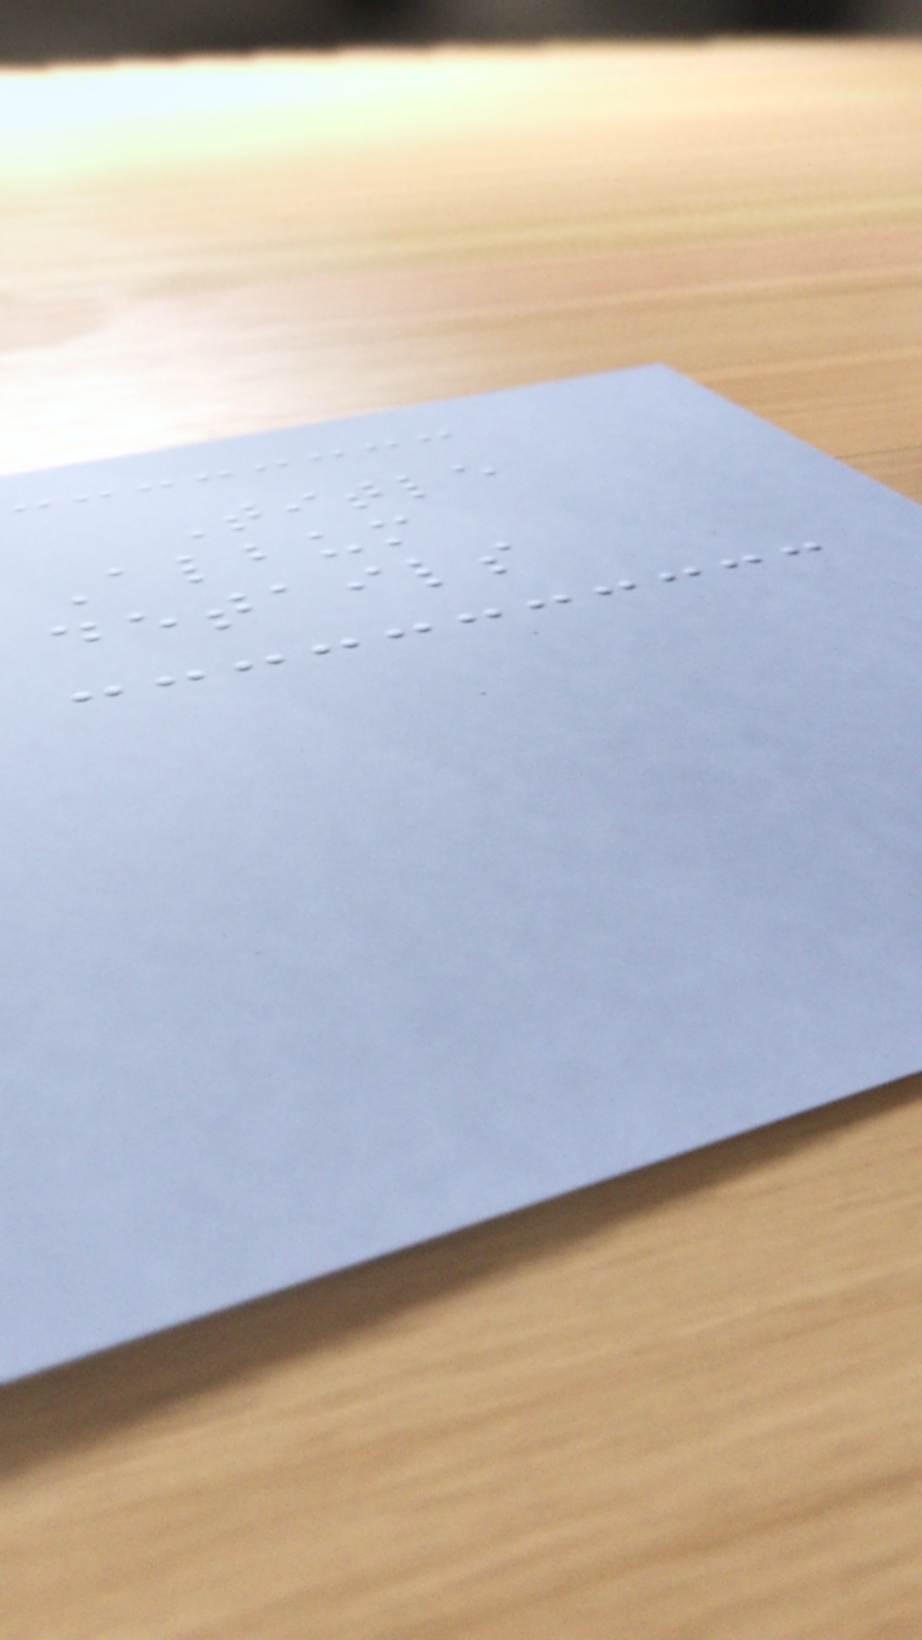Title
Album
details
